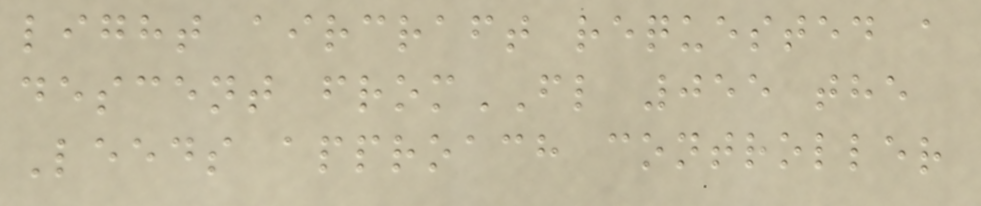light aircraft requested a
descent fromFL 055 the
Leeds approach controller
